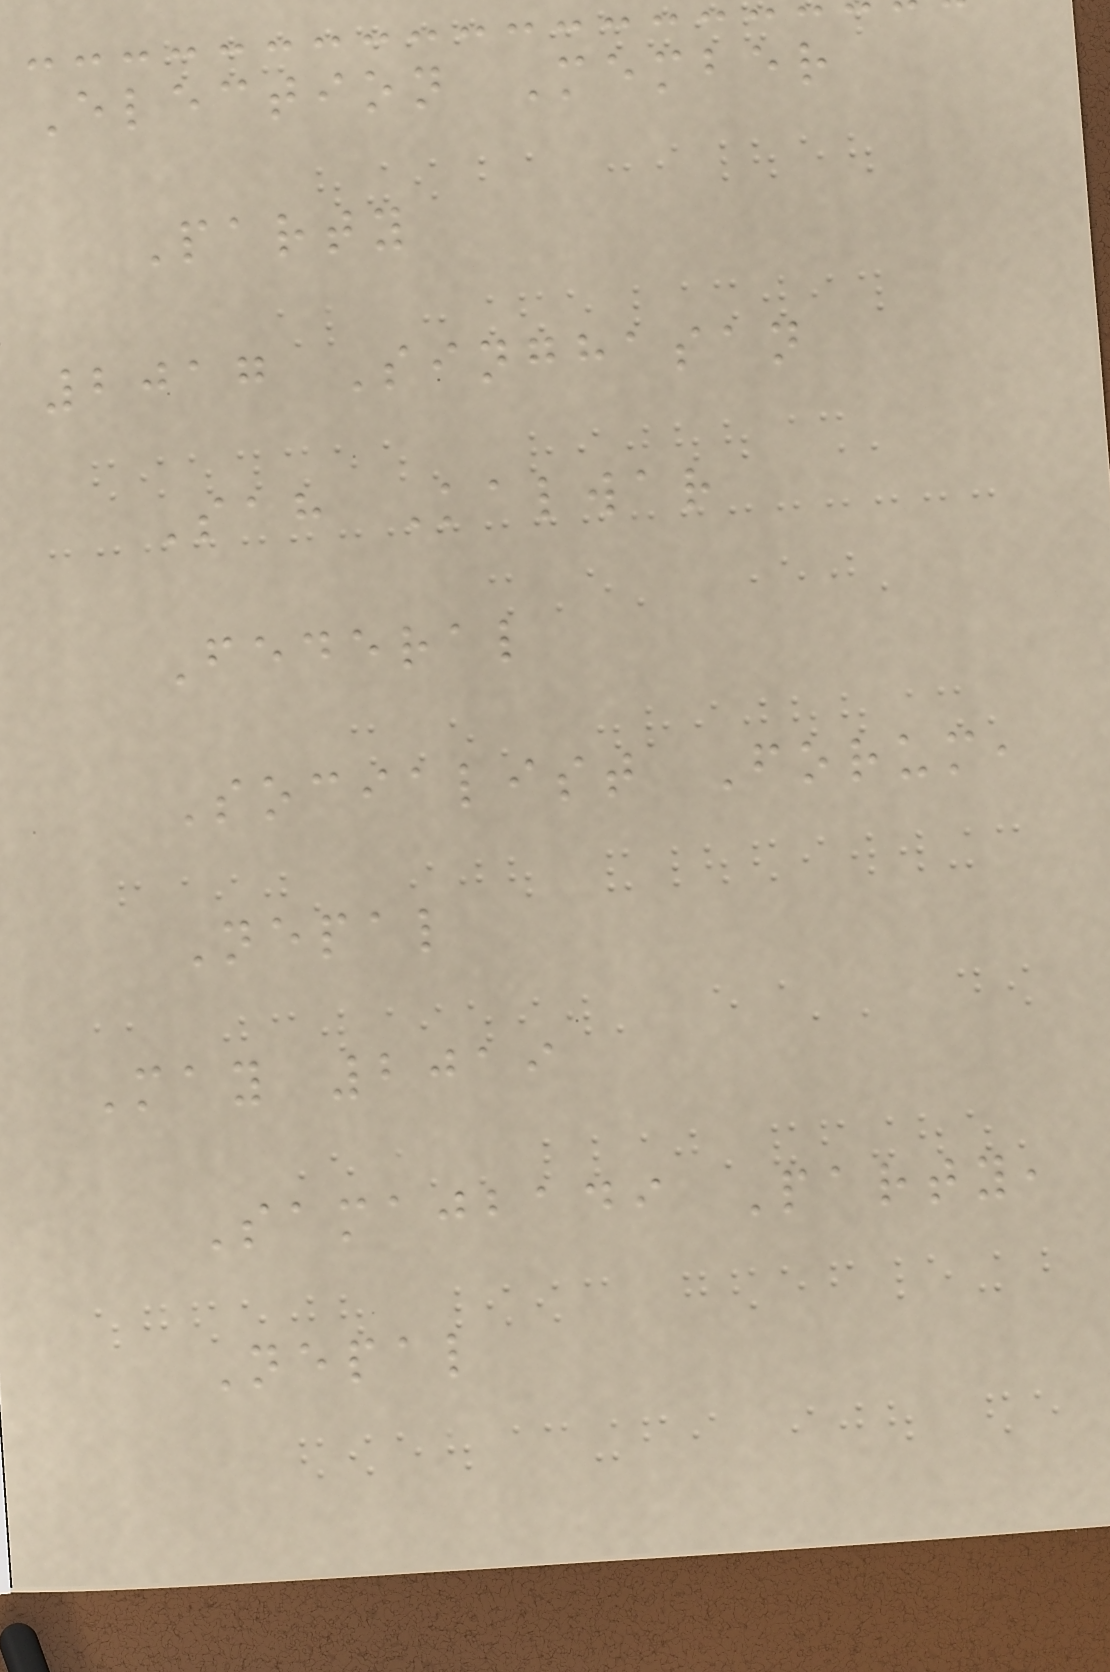Election Member
Party
2017 Singhasan
Sah Kalwar
Federal
Socialist Forum,
Nepal
May 2019
Samajbadi Party,
Nepal
